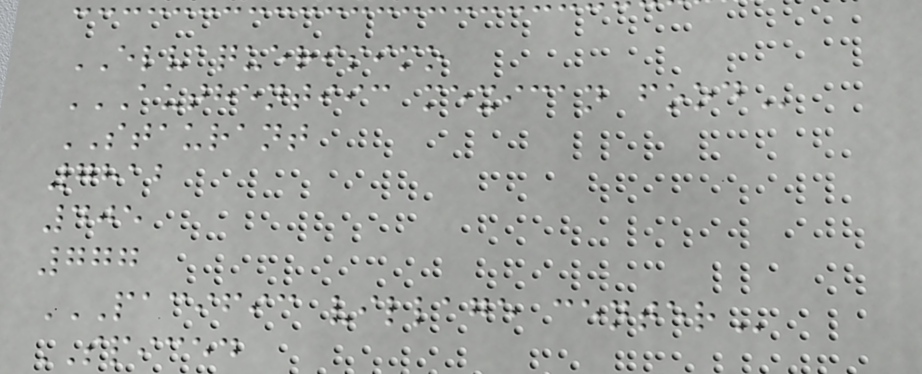ELVAQUERISIMO
AUTHENTIIC MEXICAN FOOD
STAURANT
7812
405
777
PACIFIC VILLAGE CENTER
SPICED
